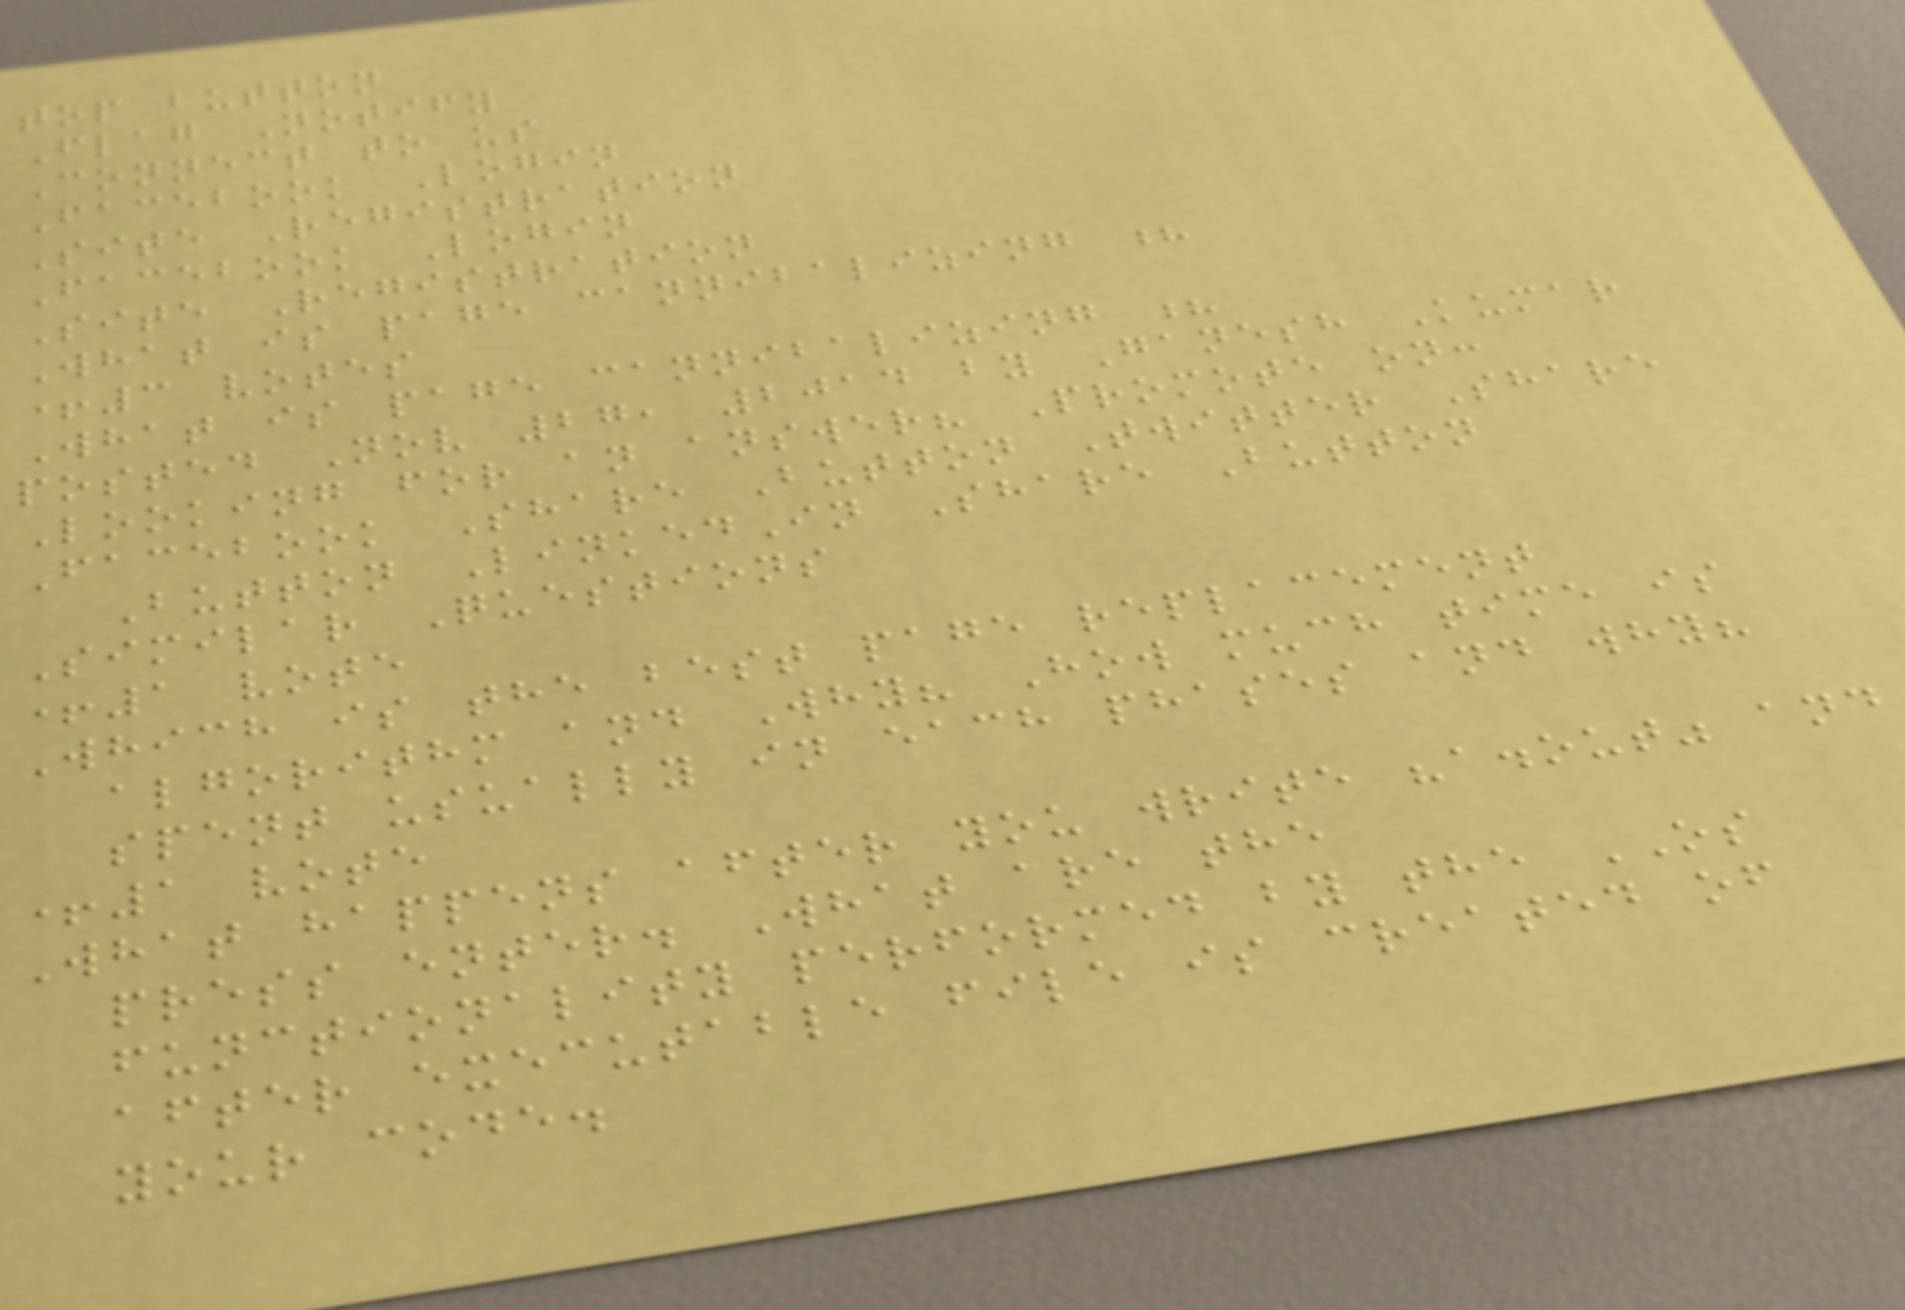top button
Flag Notify
Connect to us
Facebook Login
Site Registration
Facebook Login
Site Registration
What is page cannibalizing ?
+3 votes
What is page cannibalizing ?
posted Nov 27, 2014 by Ganesh Kumar
Looking for an answer? Promote on:
Facebook Share Button Twitter Share
Button LinkedIn Share Button
Similar Questions
+1 vote
Which is the best page replacement
algorithm and Why? How much time is
spent usually in each phases and why?
+1 vote
What happens after you write "a.out" and
press enter. What are the
functionality performed by the OS
after executable file is created of
your code.
